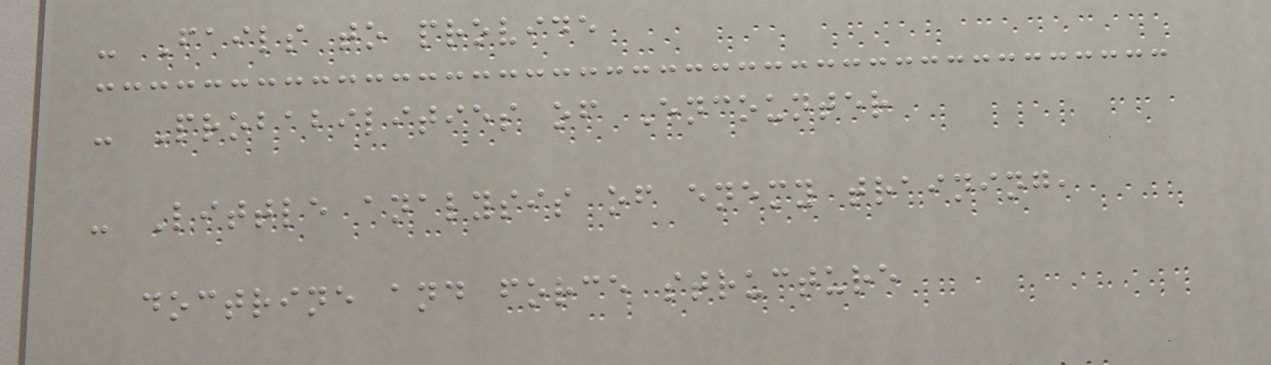- Fails to provide
- Probabilities of Encounter
- Little analysis of enemy training,
doctrine and force structure
